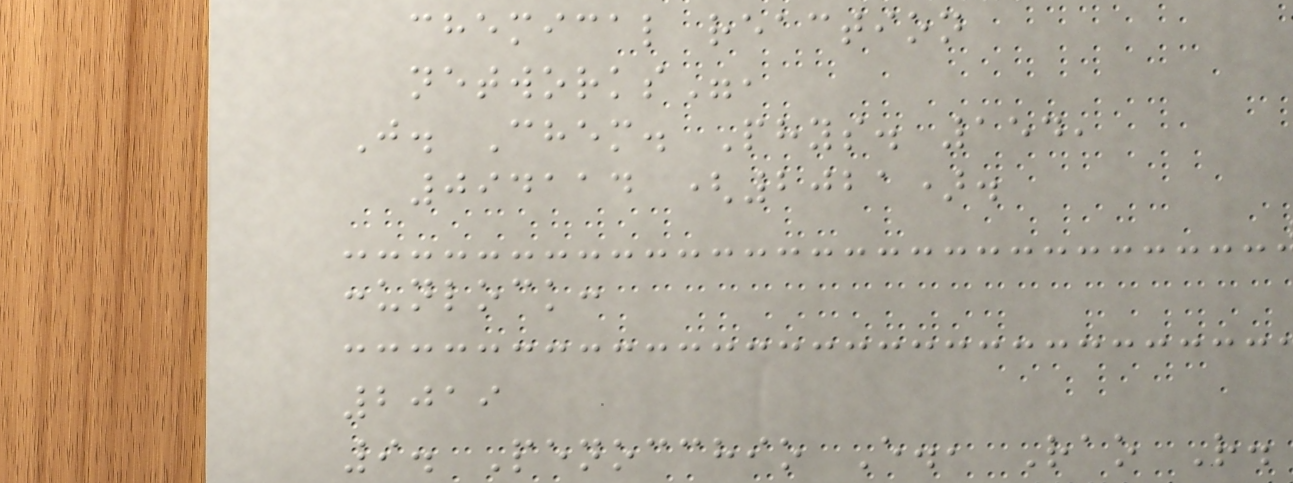chemical reaction
networks",
J. Chem. Phys. 154,
094114 (2021).
:unlock:
2019
9. Penocchio E., Rao R.
